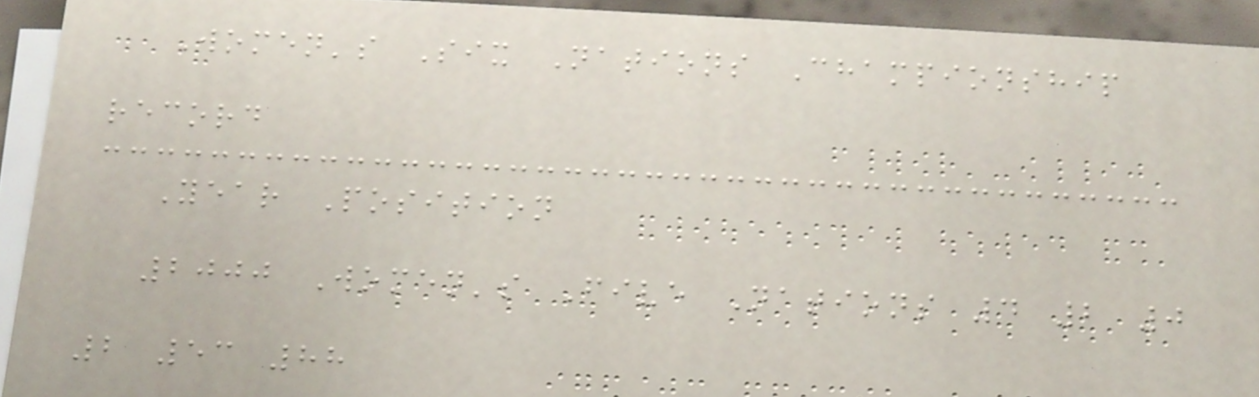Women's Six Nations Championship
record
Year Position
2000 Women's Five Nations 4 2 0
2 53 88
